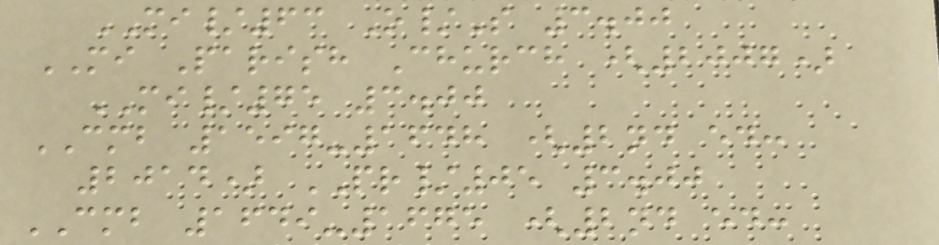MI/63 O/S 3.00
MI Parish Church (2007)
MI/75 3.00
CMB 1597-1648 (2nd ed:
2014) PR/05 3.00
CMB 1649-1675 (2nd ed:
